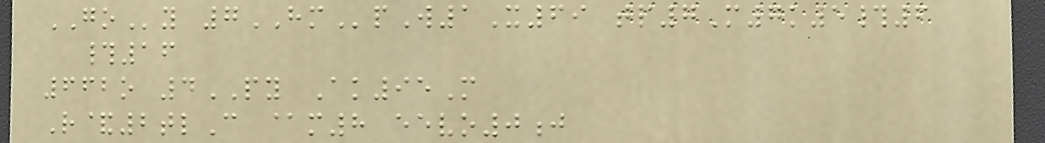GOy 7HMpW1X69 tp7M7k5#6
#16
662o 4PY Ak95M
R&2tlC @m8 eevo0j
